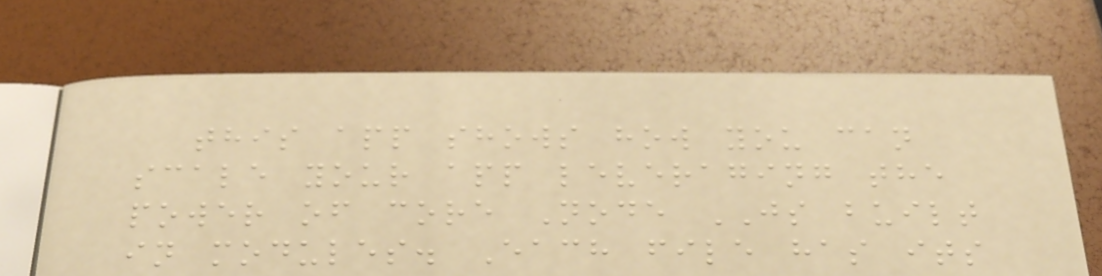this app shows how you can
scale your app leveraging the
power of core Node JS built
in modules. Each file has its
